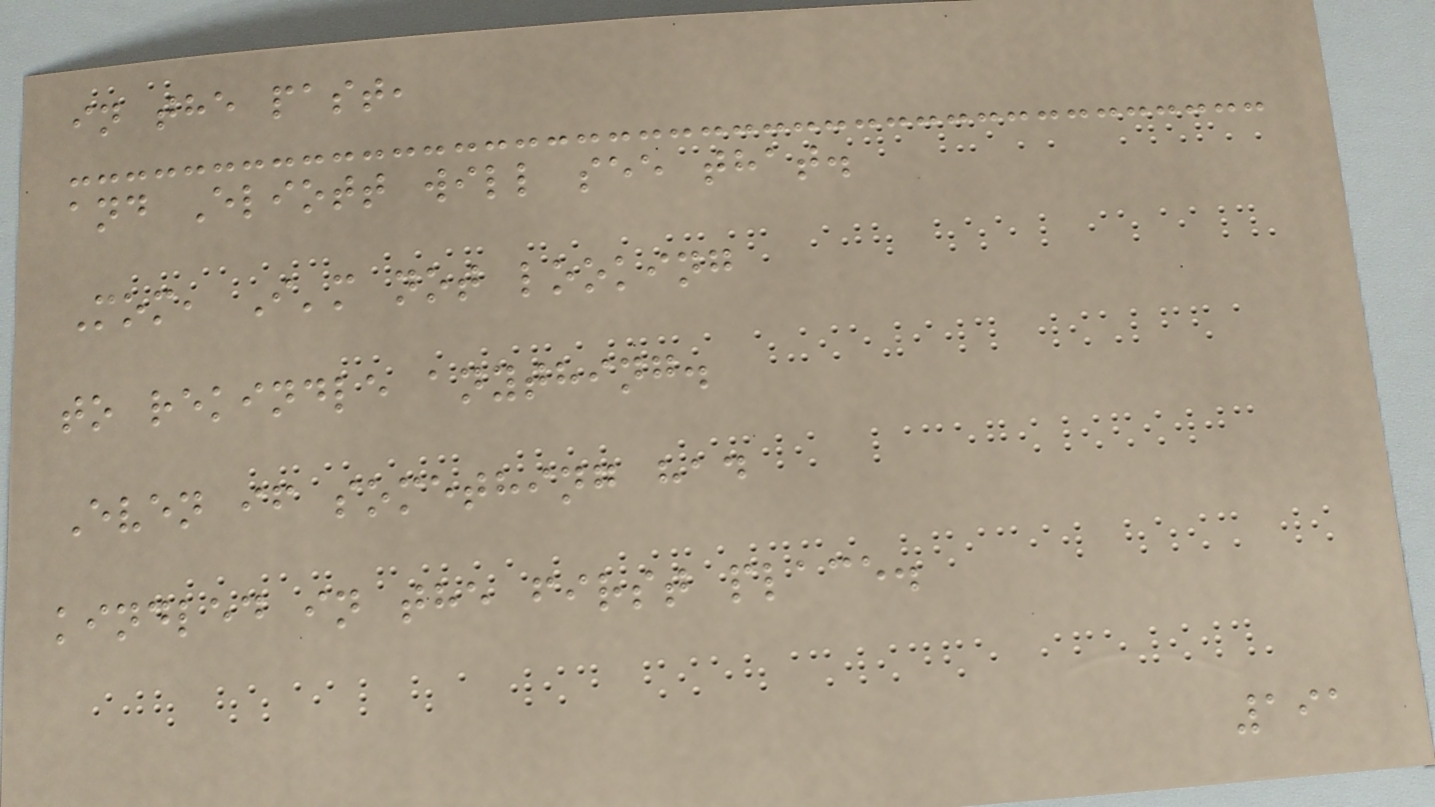in the past,
and Eliott will see that.
Mom, I'm not looking
to rekindle anything.
Even if something had
kindled in the first place.
191
